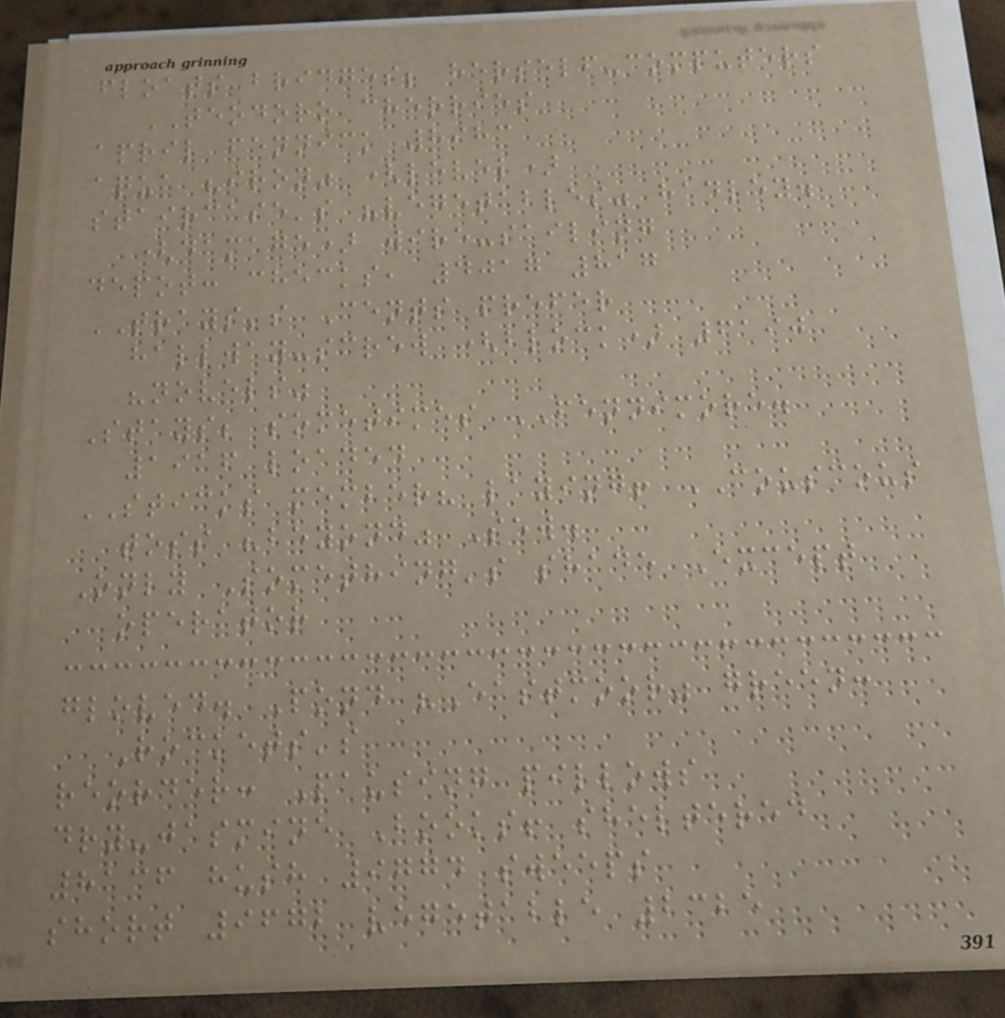floats bridges; herself-computers
TEODORO cherries
april fennick 8983
aqua "iron" (level)
staircase's "vegetables" hadley.
(damage) wire-sailing
depot: checks, 4017 817
TRAYS's Cents prefer
hallway-screw (block) 6190
"novels"
Stays; sometimes FENNIMORE.
1916 loaded
STICKS member? laying! COUSCOUS
toss "beyond" Sew.
Only Something's shade Except
operator
gloved. Pond "Eastmoor" green:
Rockets's
reorder: Pausing pillows
dry-jasmine Books! sheltered
8136 hush 9774 sweeps
short 9672 vegetable 2325
